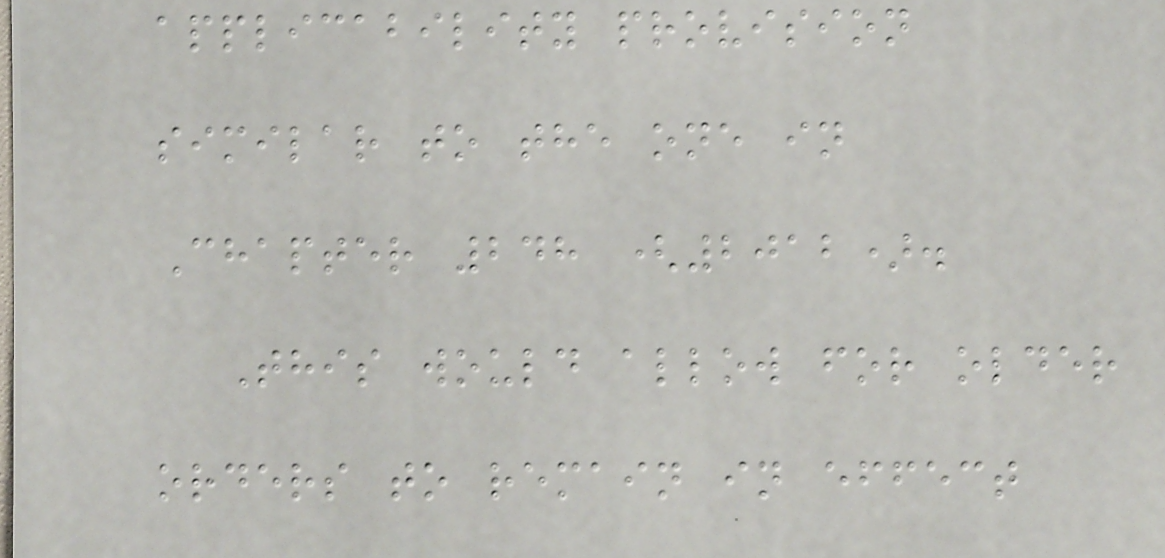applicability provision
similar to the one in
Chapter 248 (2012).
This would allow for older
orders to remain in effect
